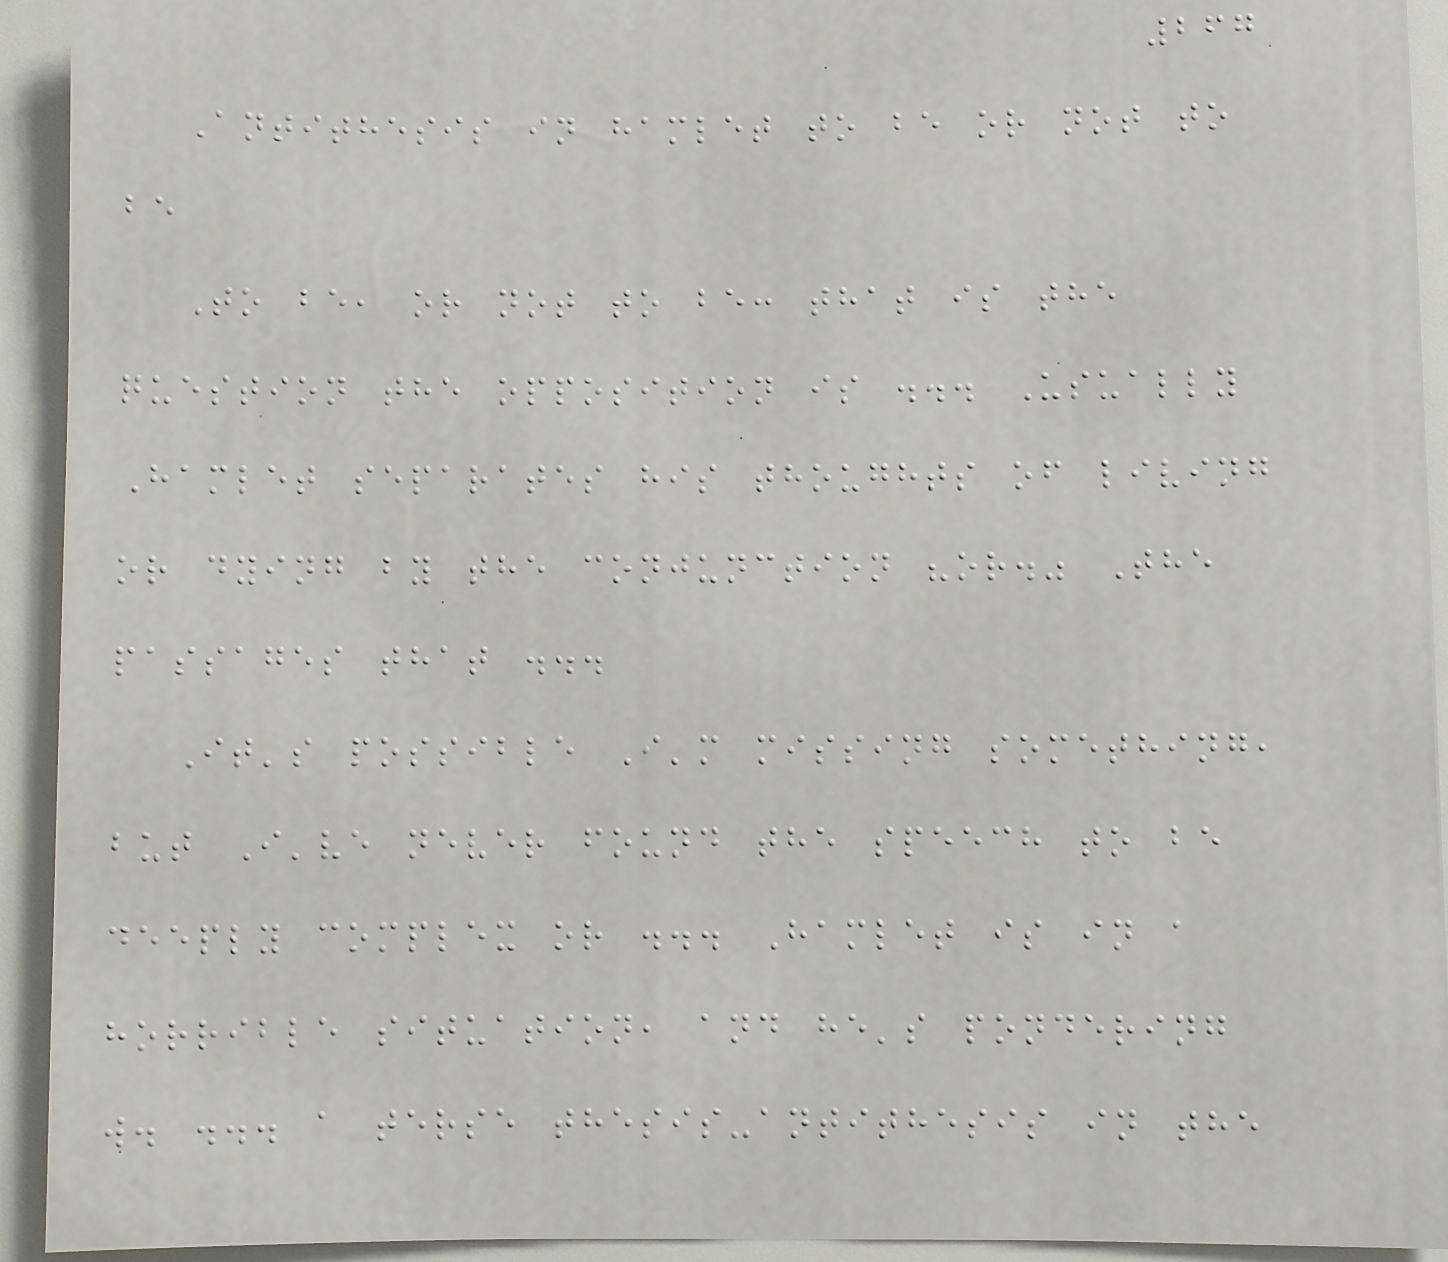267
Antithesis in hamlet to be or not to
be
To be, or not to be: that is the
question the opposition is ... Usually
Hamlet separates his thoughts of living
or dying by the conjunction "or." The
passages that ...
It's possible I'm missing something,
but I've never found the speech to be
deeply complex or ... Hamlet is in a
horrible situation, and he's pondering
w. ... a terse thesis-antithesis in the
